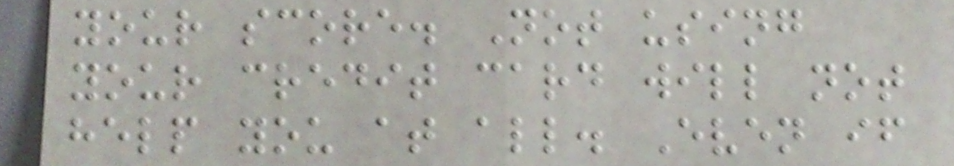your score. Not using
your credit card will not
help you at all. Even if
